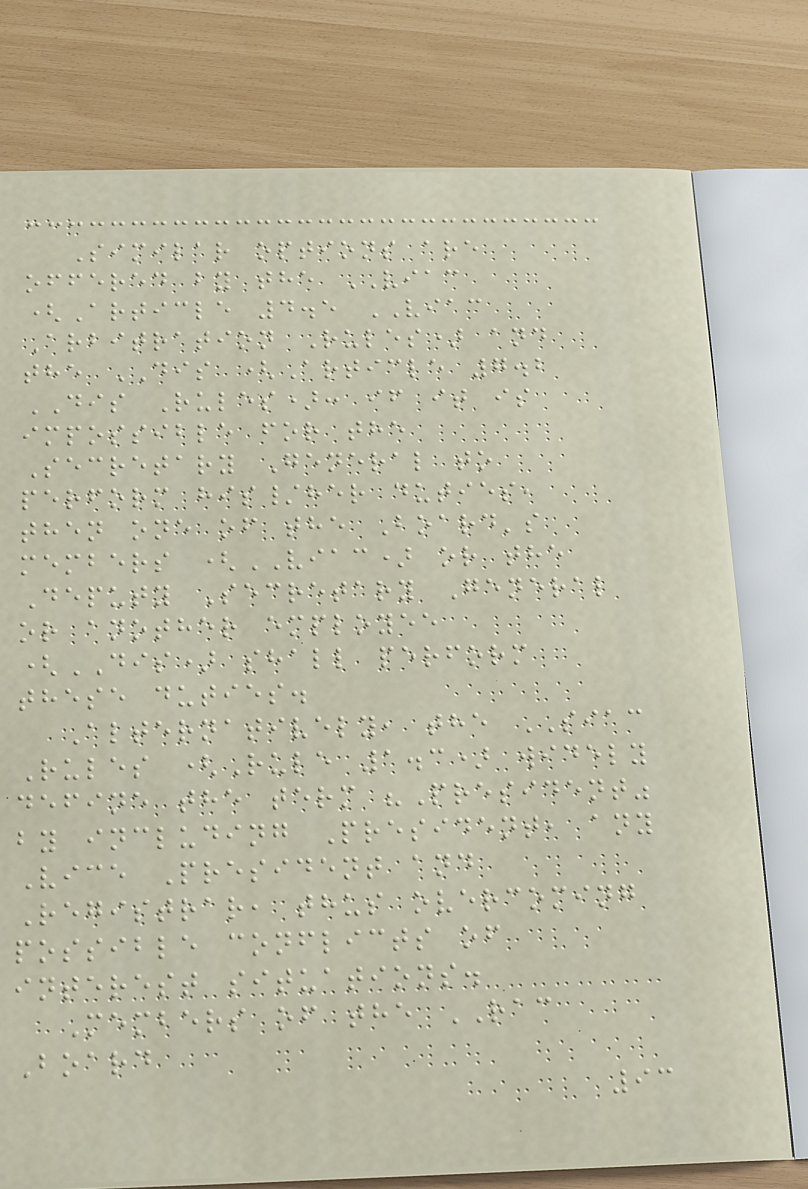Similar options are
offered by the VIAC
(Article 4.5 VIAC
Arbitration Rules) and
the DIS (Article 7.2
DIS Rules): if it is
impossible for the
Secretary General to
perform his/her duties,
then one of the Board's
members (VIAC) or the
Deputy Secretary General
or another employee
(DIS) shall perform
these duties.
Alternatively, the SIAC
Rules (Rule 1.3) widely
define the term "President"
by including President, any
Vice President and
Registrar, thus overcoming
possible conflicts of
interest situations.
Members of the RAC
Board
93
